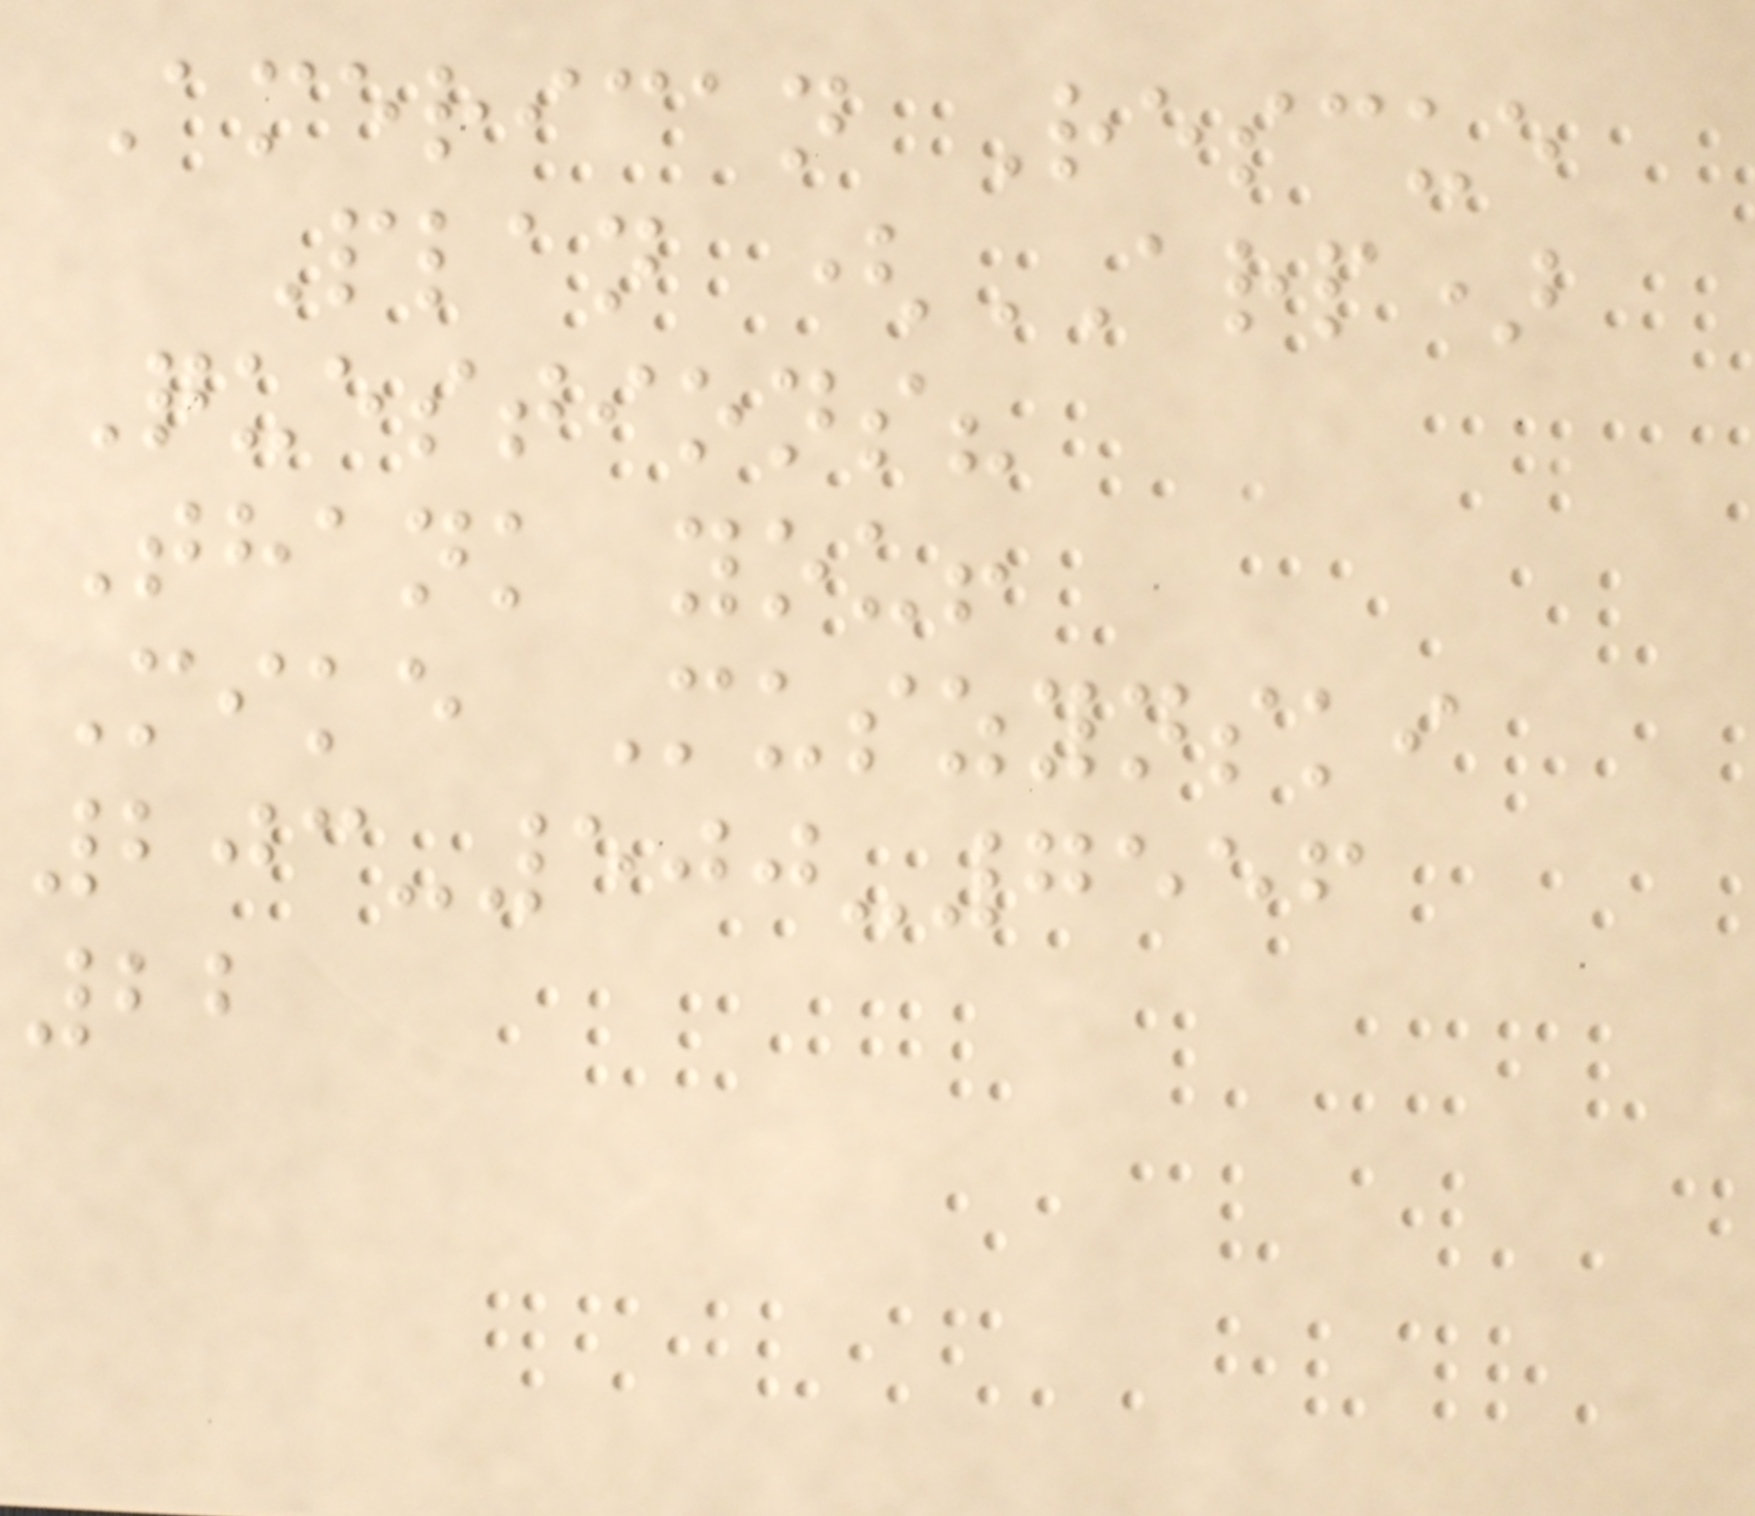American Rescue
Plan (ARP)
Questions?
Thank you!
Mike Muszynski
203-500-7556
22
